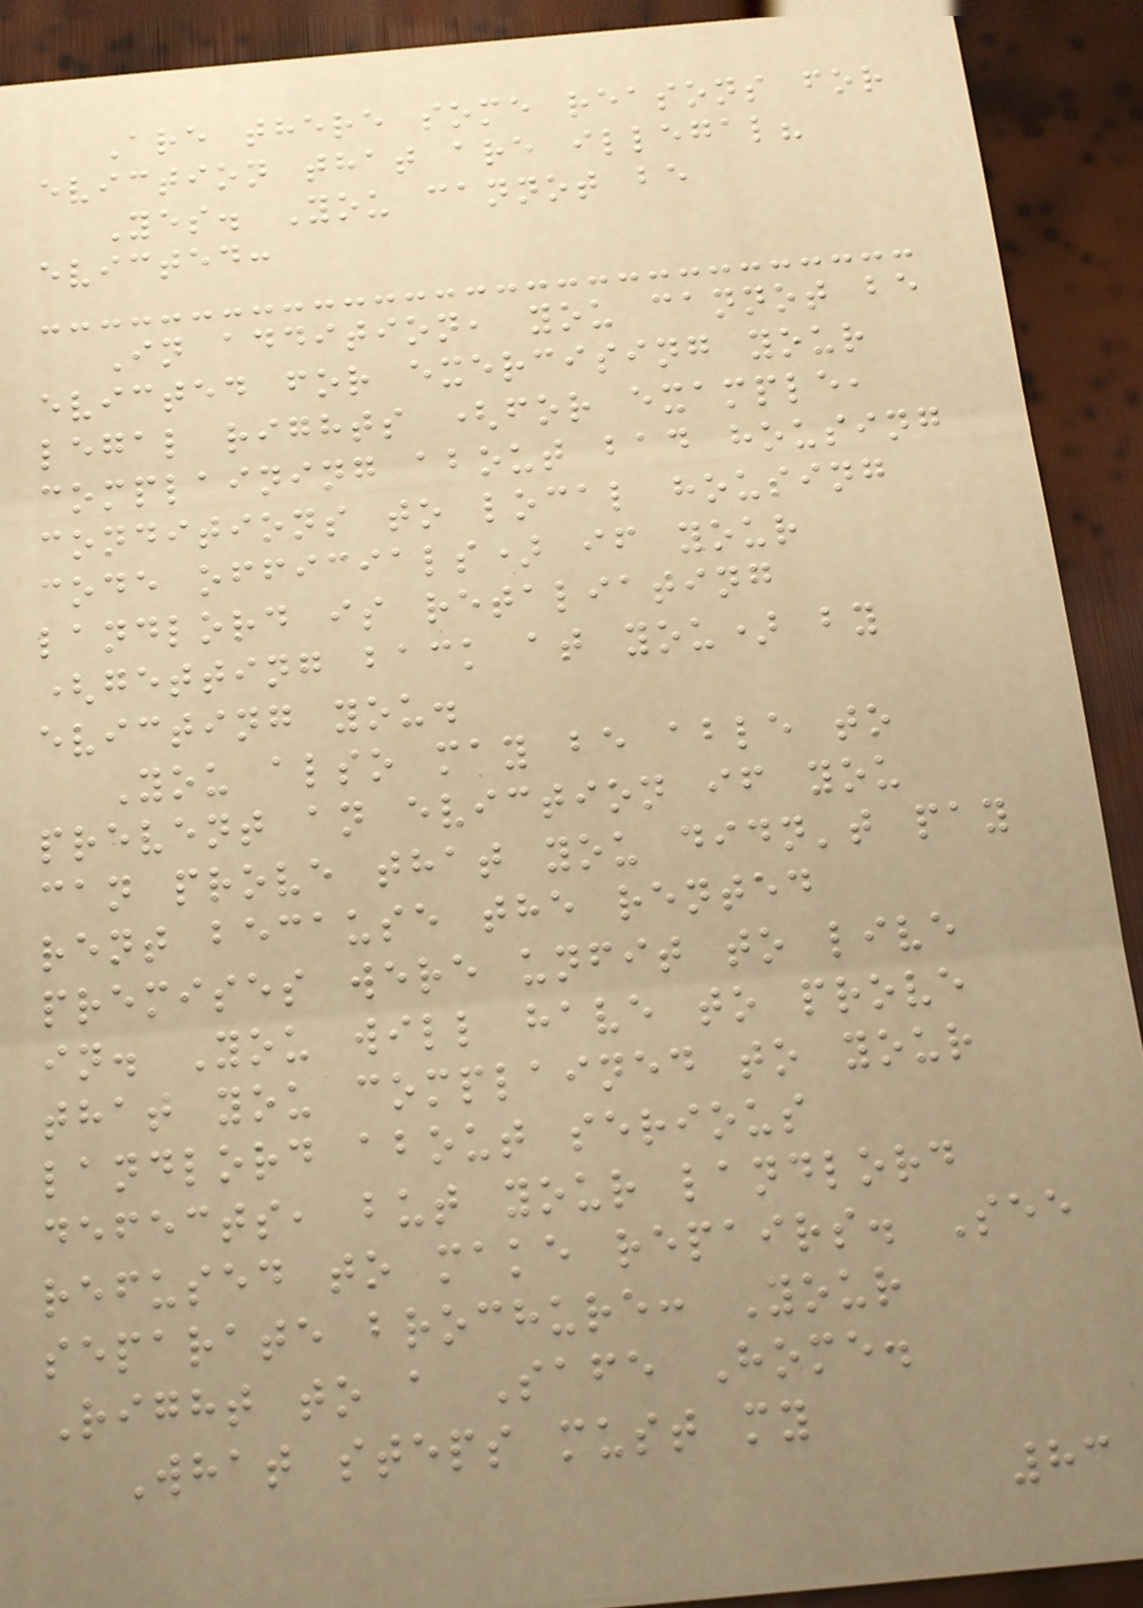Are there some reasons for
eviction that are illegal?
Yes. You cannot be
evicted:
In addition, you cannot be
evicted for exercising your
legal rights (for example,
complaining about bad housing
conditions to local housing
code officials) if your
landlord is retaliating
(getting back at you) by
evicting you.
You also may be able to
prevent an eviction if you
can prove that you didn't pay
rent because the rented
premises were unfit to live
in. You will have to prove
that you complained to your
landlord about serious
defects, but your landlord
refused to make repairs. See
separate brochure: Your
Right to a Safe Home.
What steps must my
83
